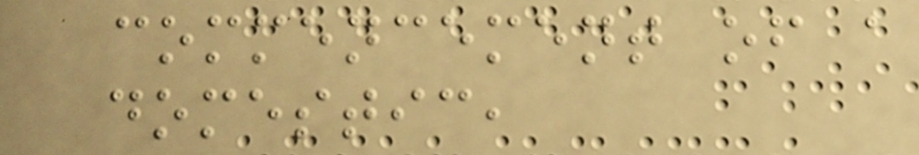commencement of a
domestic,
